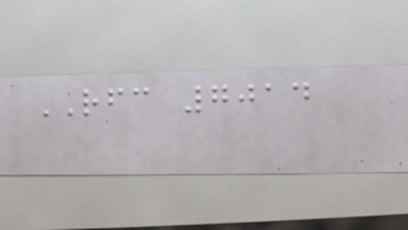RFC 7014
